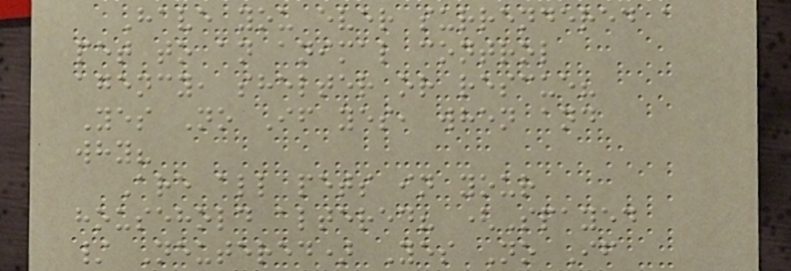Have you ever surrendered a
pet to an animal control
agency, shelter or rescue?
Yes No If yes, when and
why?
Are all pets in your
household altered? (Spayed
/ Neutered) Yes No If
